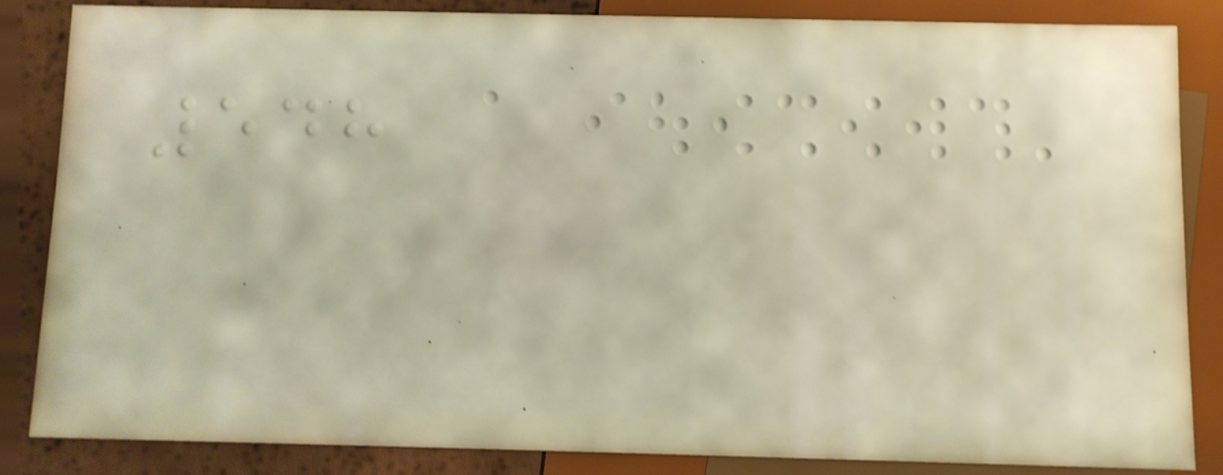548
